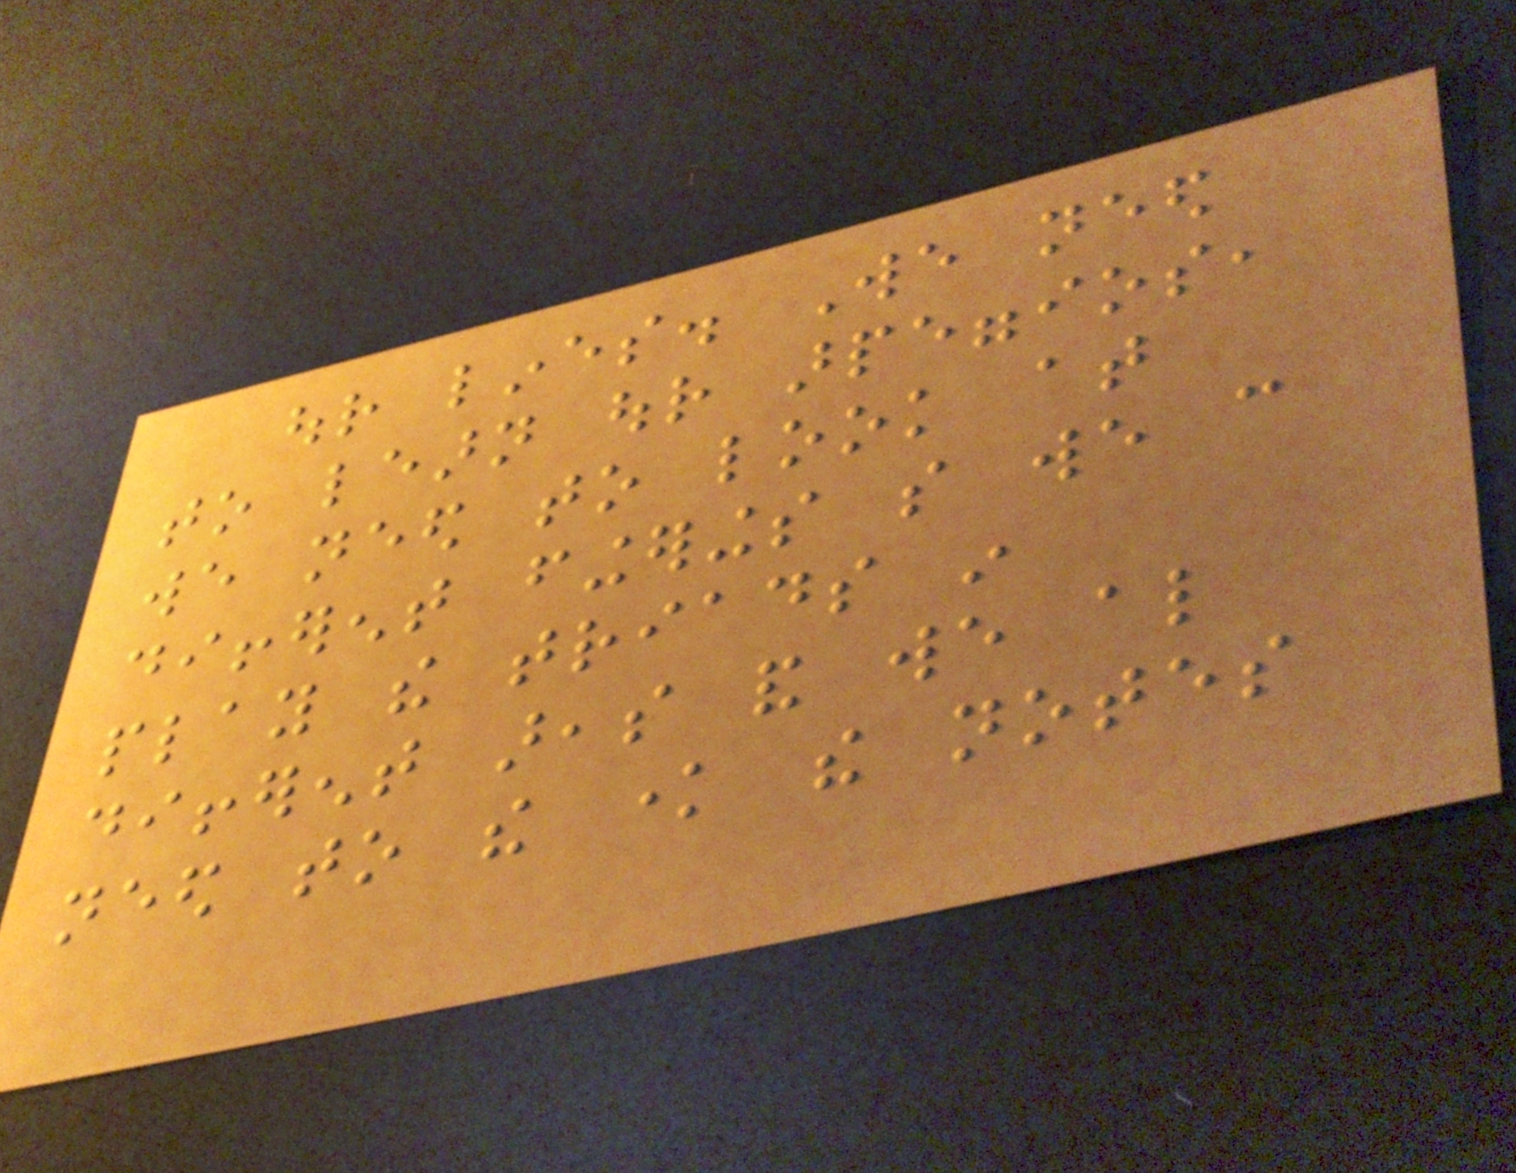our lines. We need
to learn our arpeggios,
we need to look at
different fingerings so we can
play the triads in
different areas and we also
need to the know the notes
